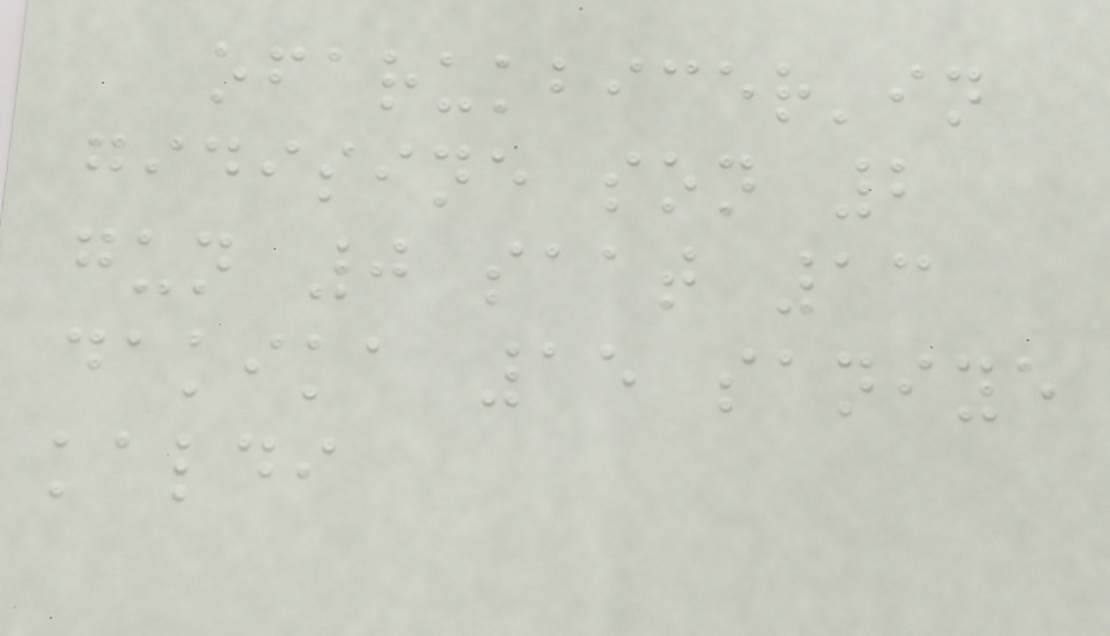ofarukbicer'in
gidisine son 2
gun 0 saat 13
dakika 15 saniye
kaldi
